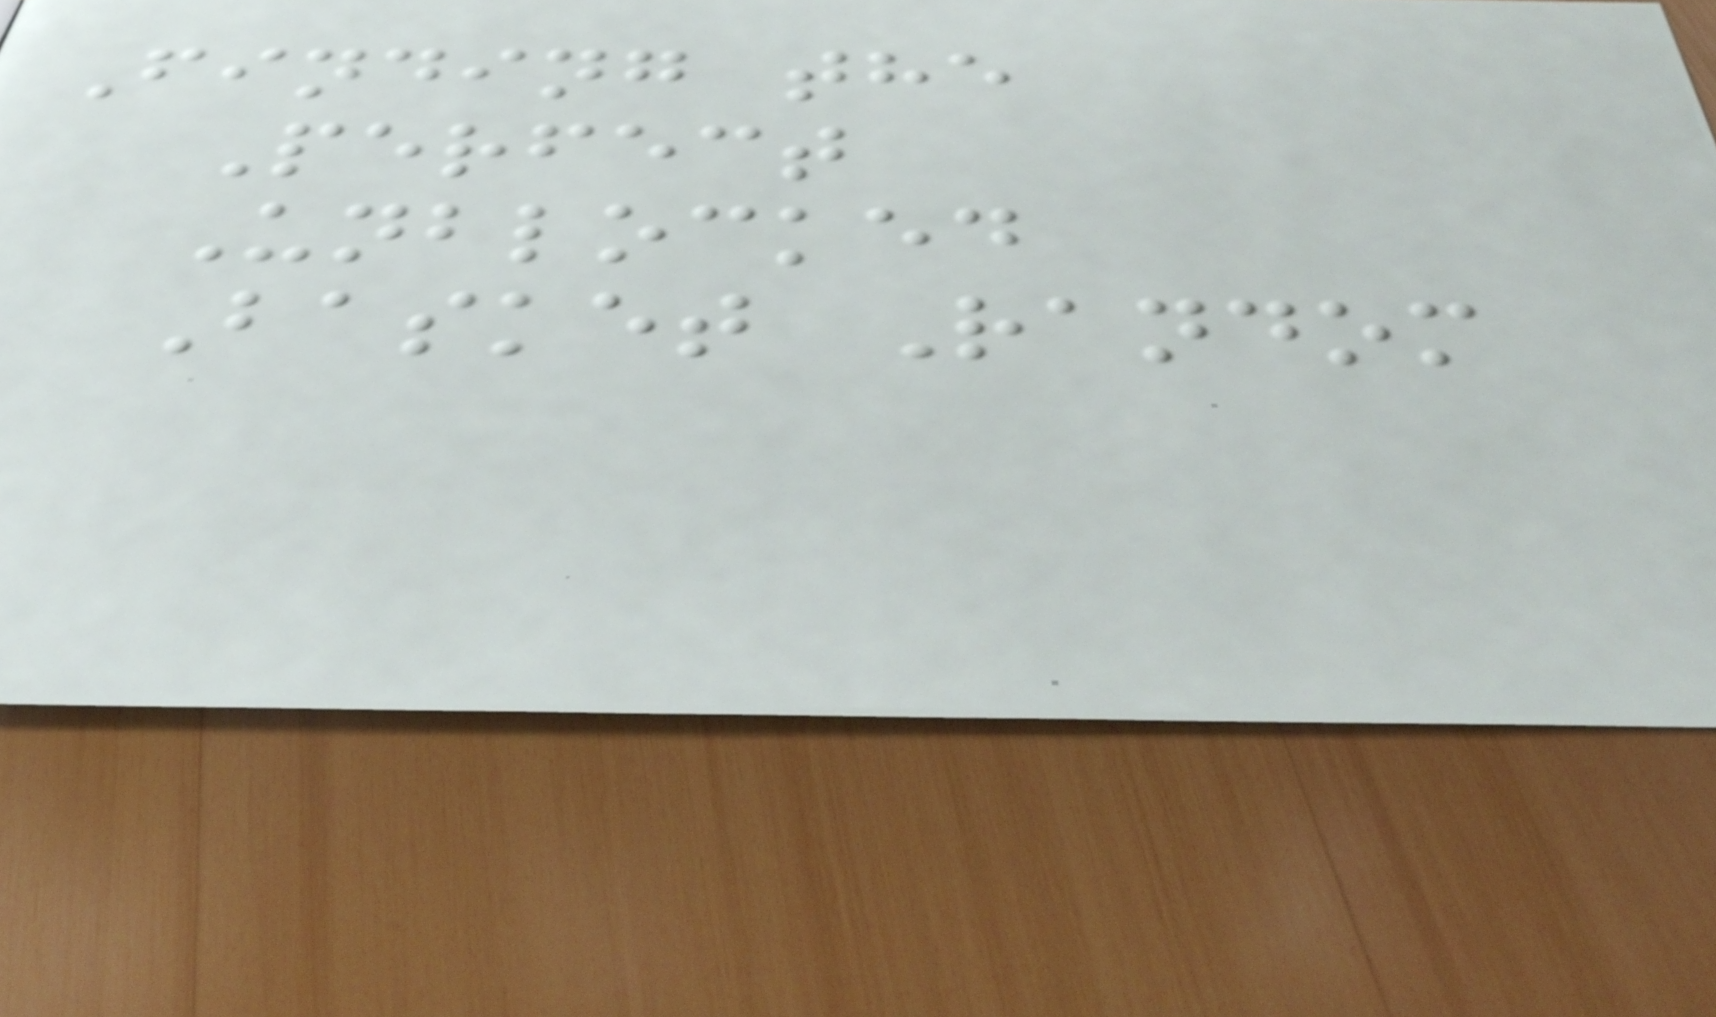Finding the
Perfect
Unblocked
Basket Random
